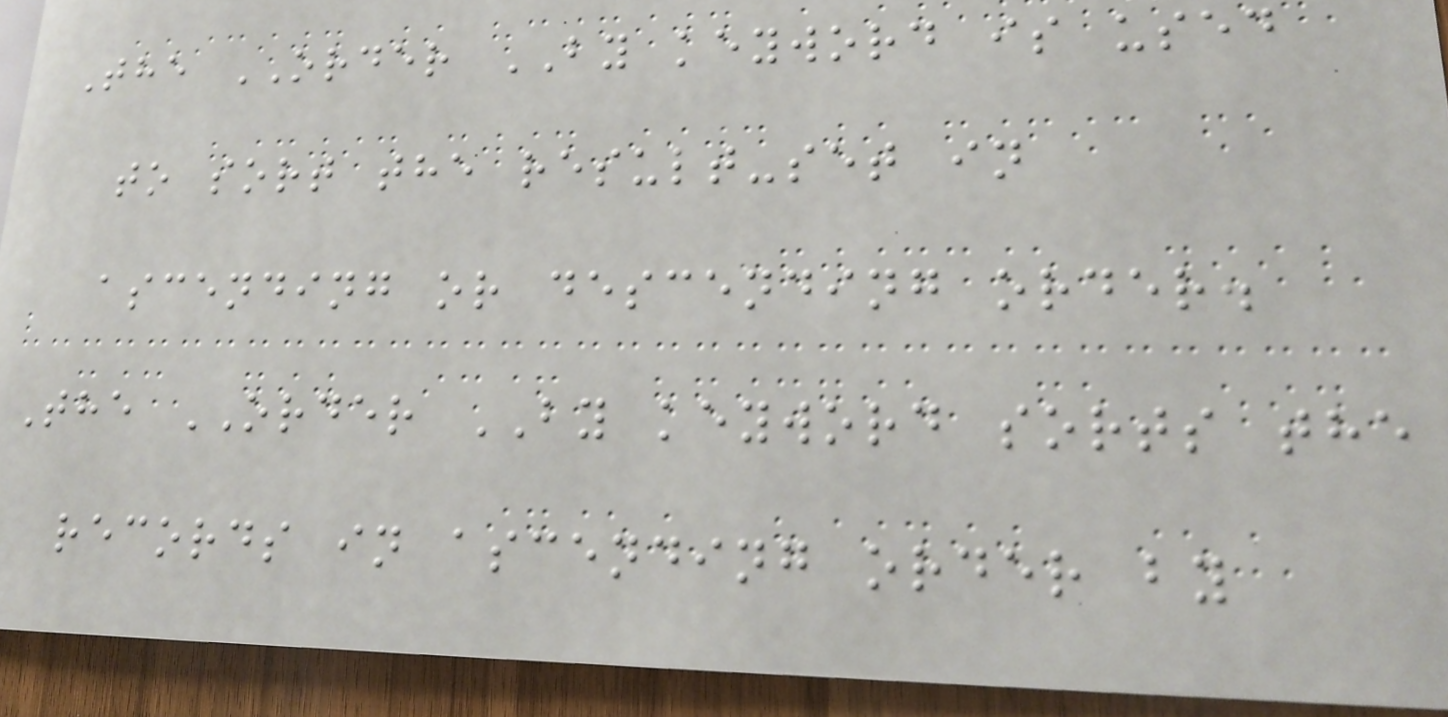The ORDER BY keyword is used
to sort the result-set in
ascending or descending order.
The ORDER BY keyword sorts the
records in ascending order by
